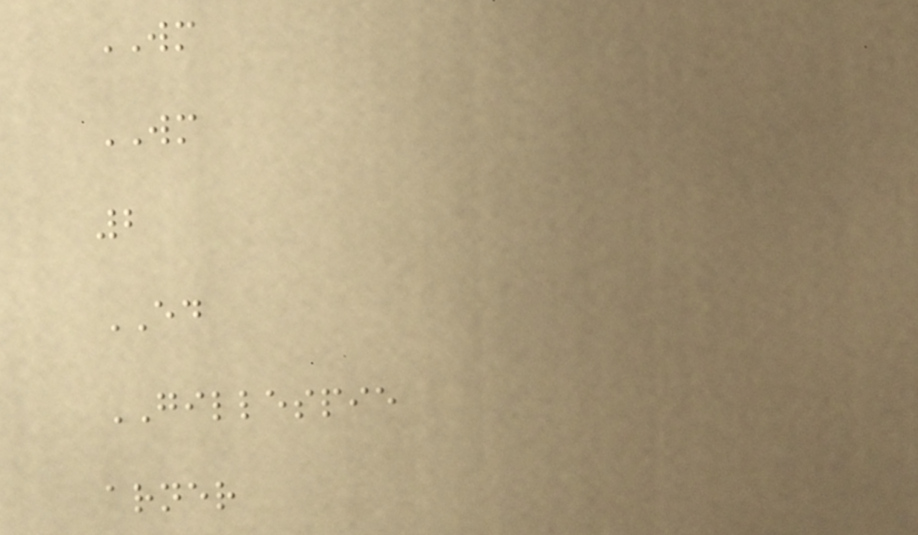WM
WM
2
ED
GILLESPIE
arner
